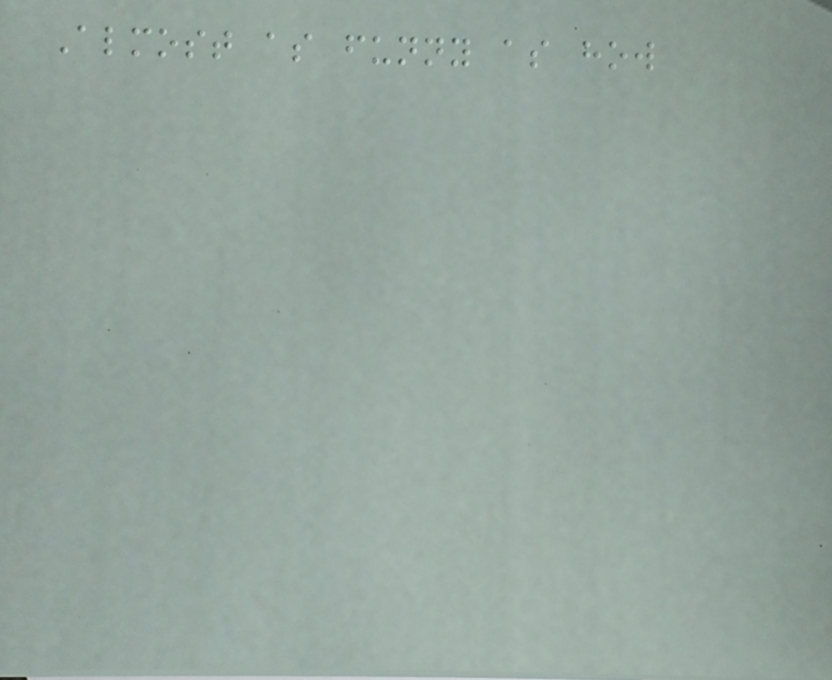Almost as funny as how
